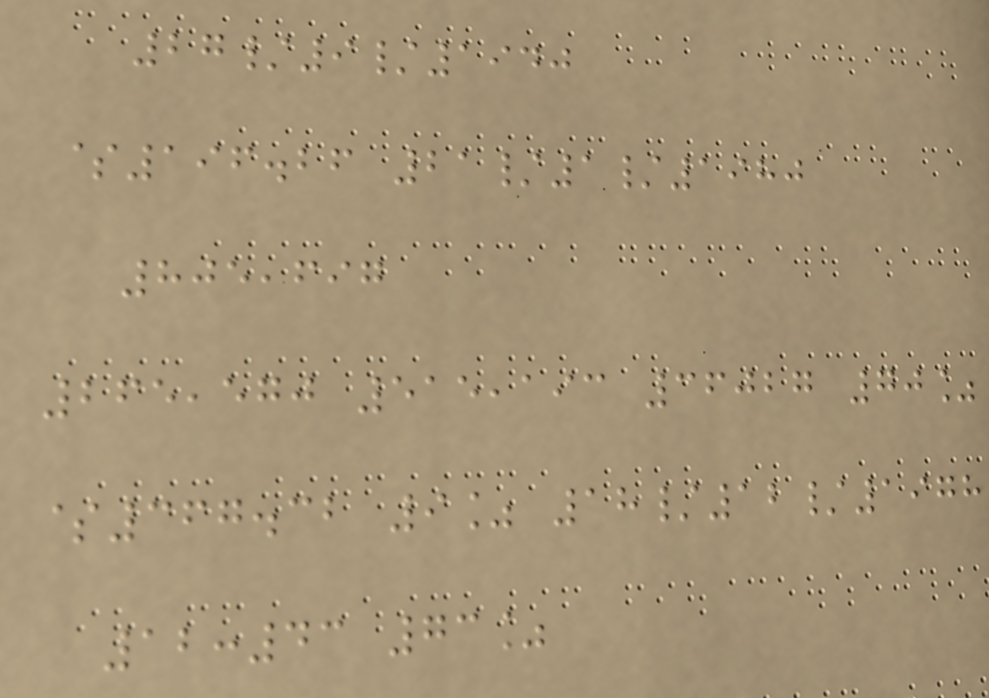27/9/1940
$196.26 21/1/1980
805,697
265,570 515,193 36027 70%
$367.32 9% 18/12/1978
12:43 73%
